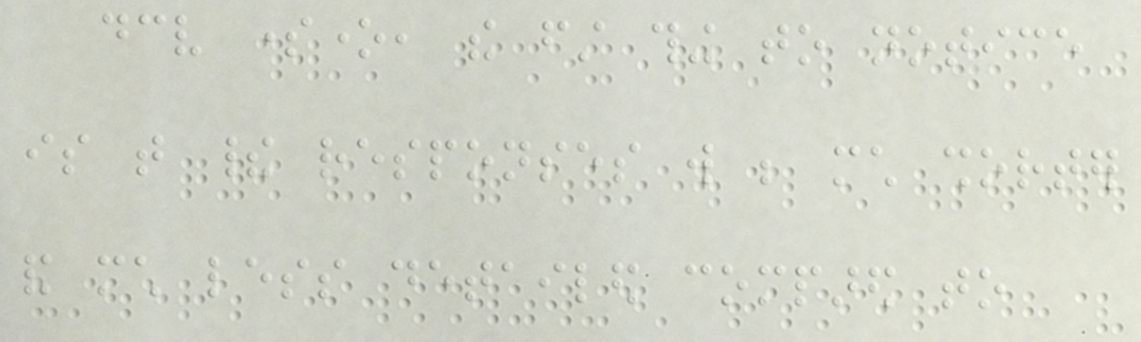deceive someone, the first thing to notice
is that their responses will be much shorter
and much less detailed compared to
